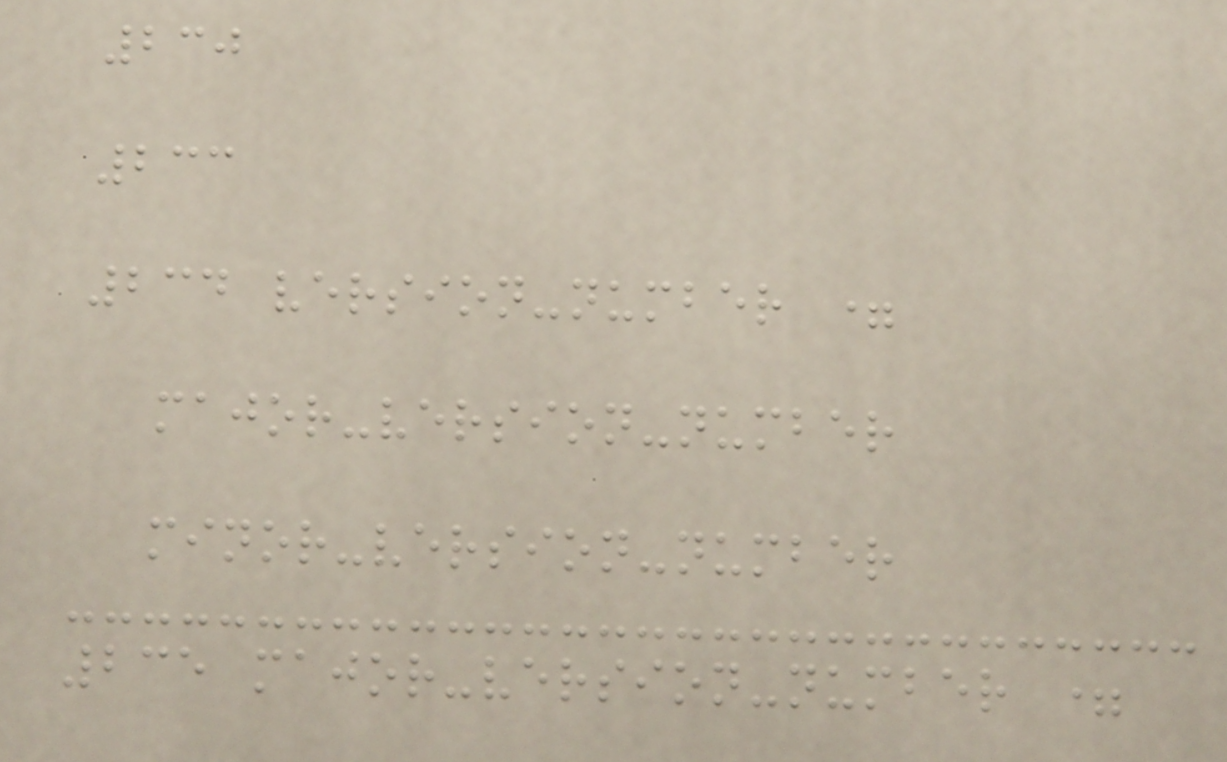230
233
234 version-number =
major-version-number
minor-version-number
235 major-version-number =
